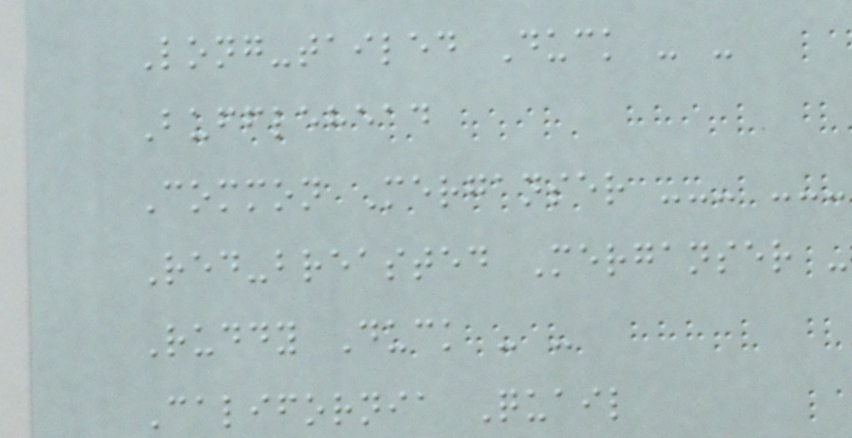Long-tailed Duck - -
Bufflehead
Common Merganser --- ---
Red-breasted Merganser -
Ruddy Duck - -
California Quail
